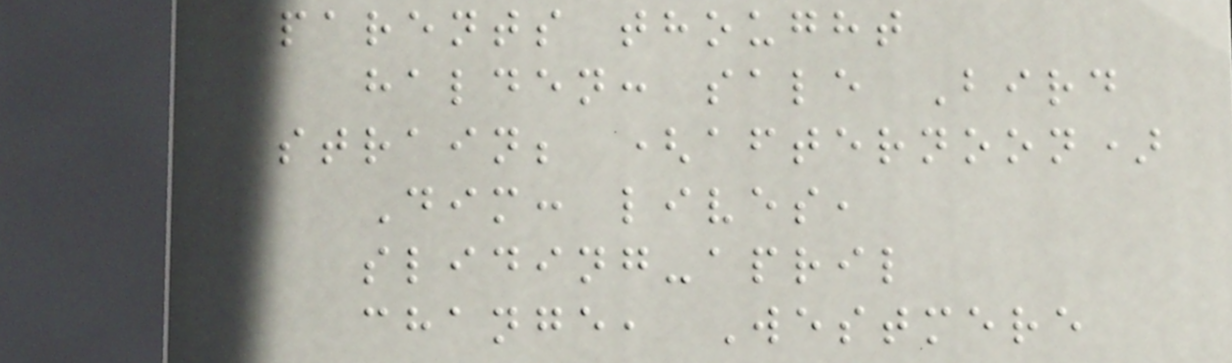parents thought
halden: sale Bird
strain; (afternoon)
Dim: lives,
sliding-april
change, Westmere
